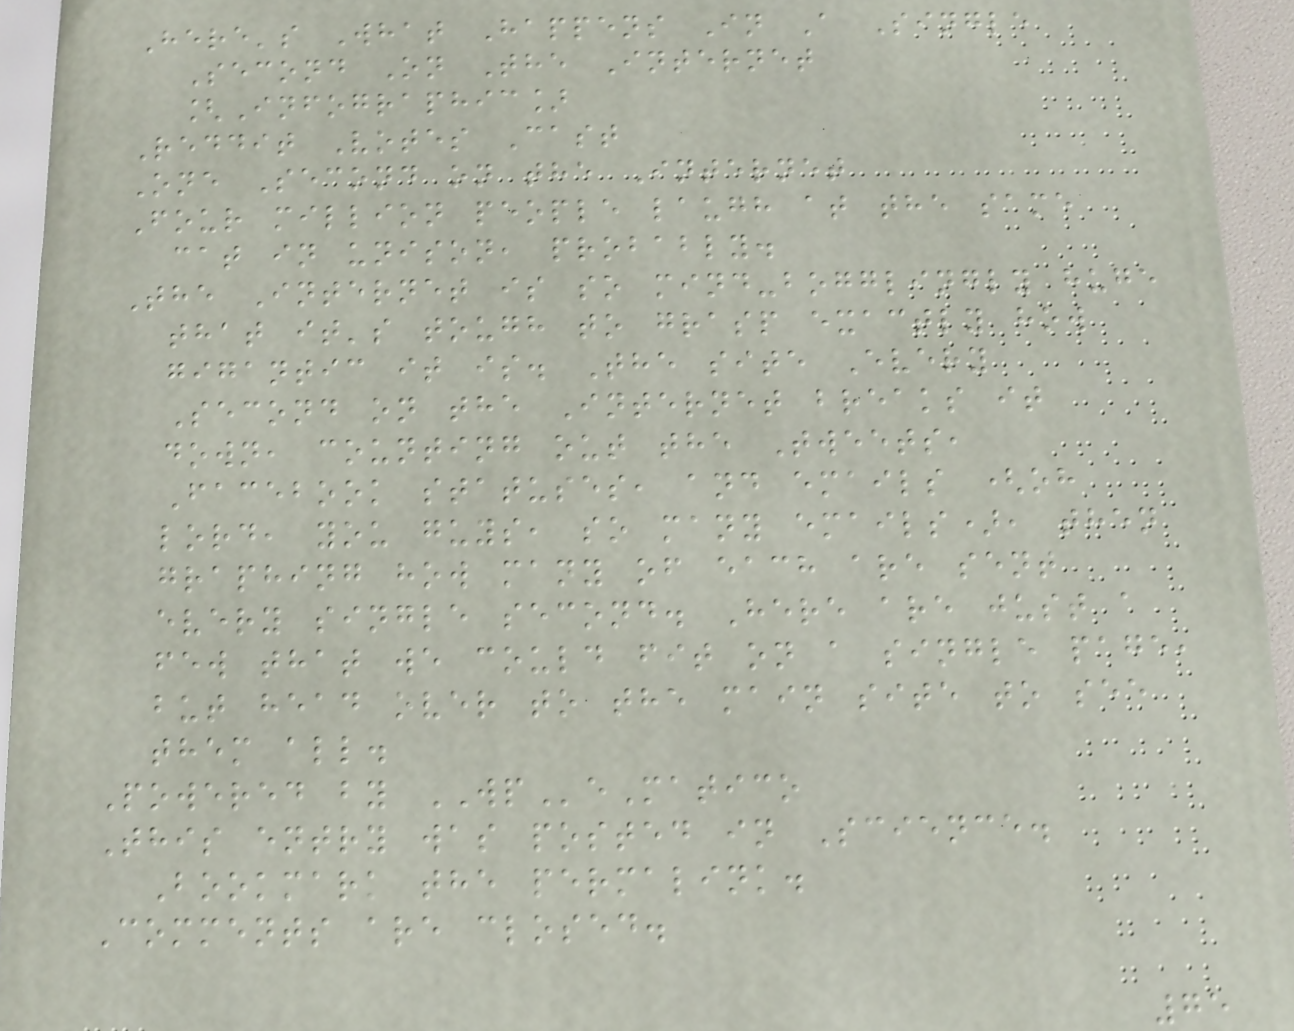Here's What Happens In A Single
Second On The Internet
[Infographic]
Reddit Votes Cast
One Second on the Internet
Four million people laugh at the same
cat in unison, probably.
The Internet is so mind-bogglingly huge
that it's tough to grasp exactly how
gigantic it is. The site Every
Second on the Internet breaks it
down, counting out the Tweets,
Facebook statuses, and emails (oh
lord, you guys, so many emails), then
graphing how many of each are sent
every single second. Here are just a
few that we could fit on a single page,
but head over to the main site to see
them all.
Powered by WPeMatico
This entry was posted in Science.
Bookmark the permalink.
Comments are closed.
75
